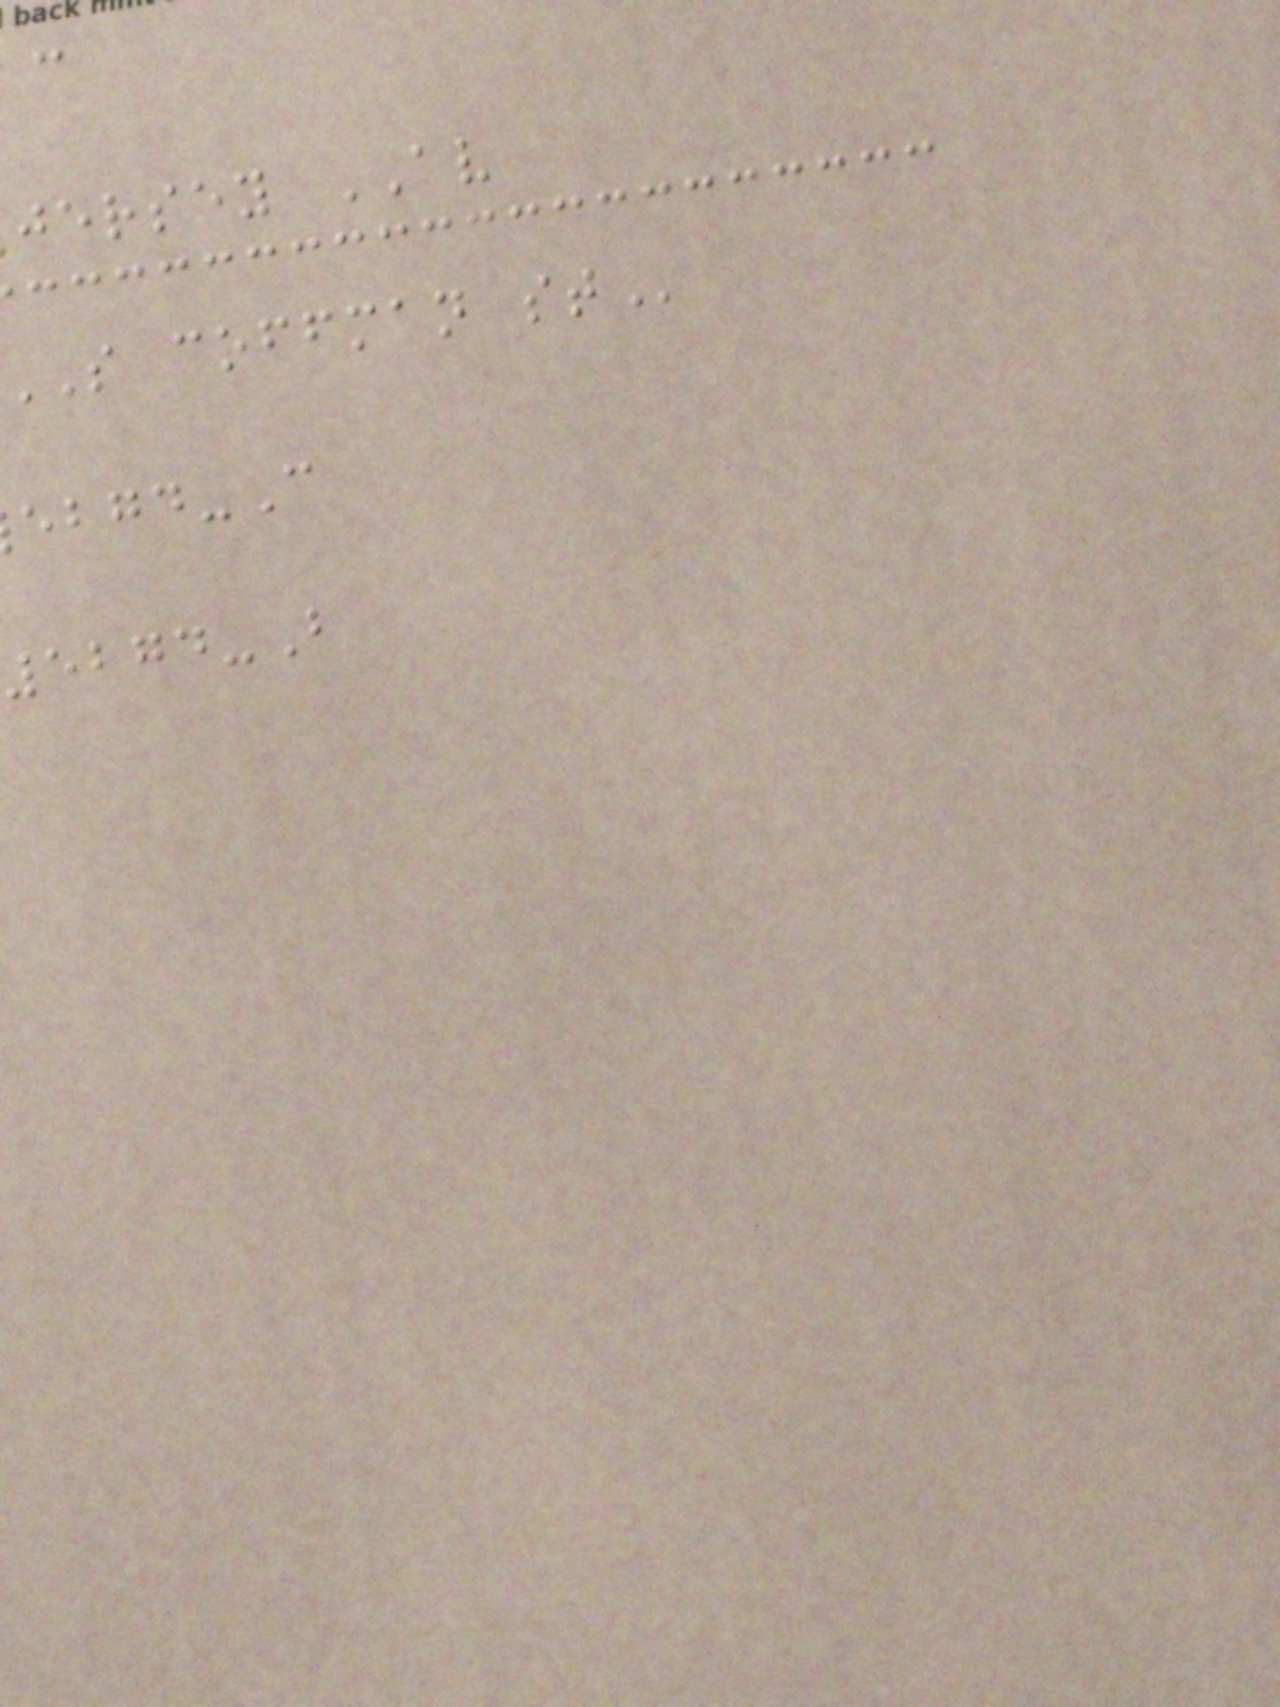jersey AV
S coffman
5274-B
